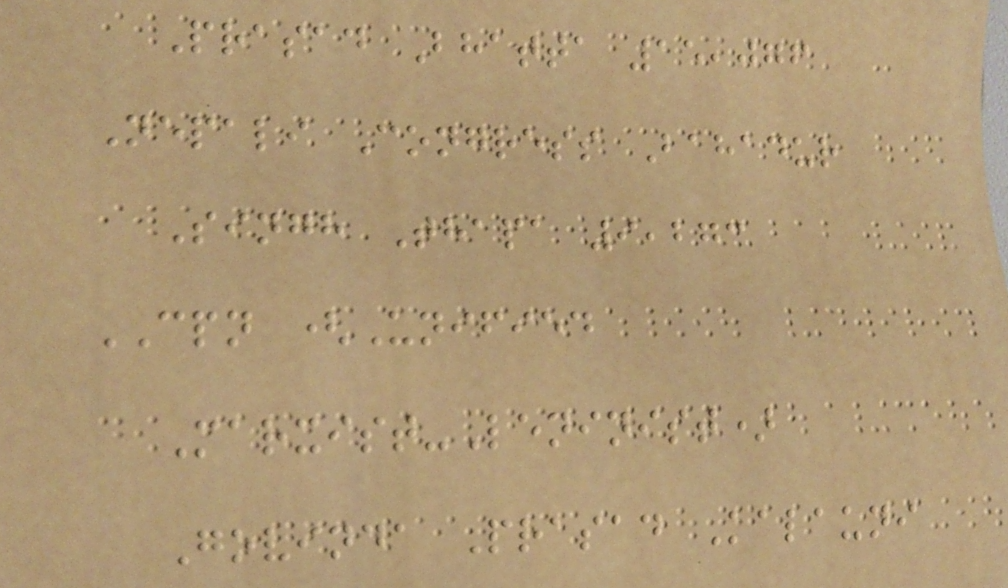Prasad Bhatta 15,076
Nepali Congress Bahadur
Singh Thapa 9,273
CPN (Unified
Marxist-Leninist)
Govinda Prasad Kalauni
